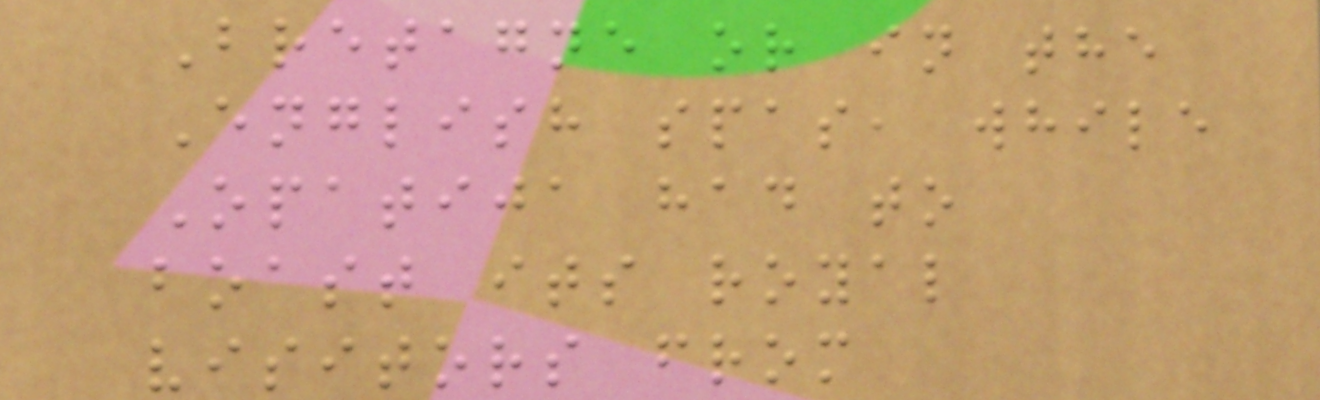Bretagne or in the
English spas, while
Opatija had to
boast its royal
visitors from
